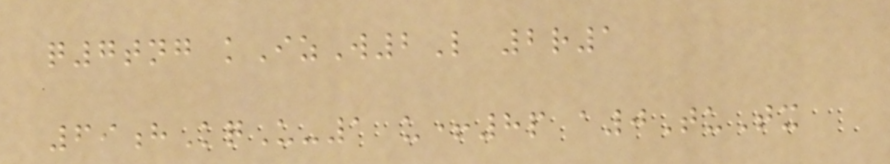q7tng kIzW2L 2r1
69hKqU-1 u+8p a0TuTx
